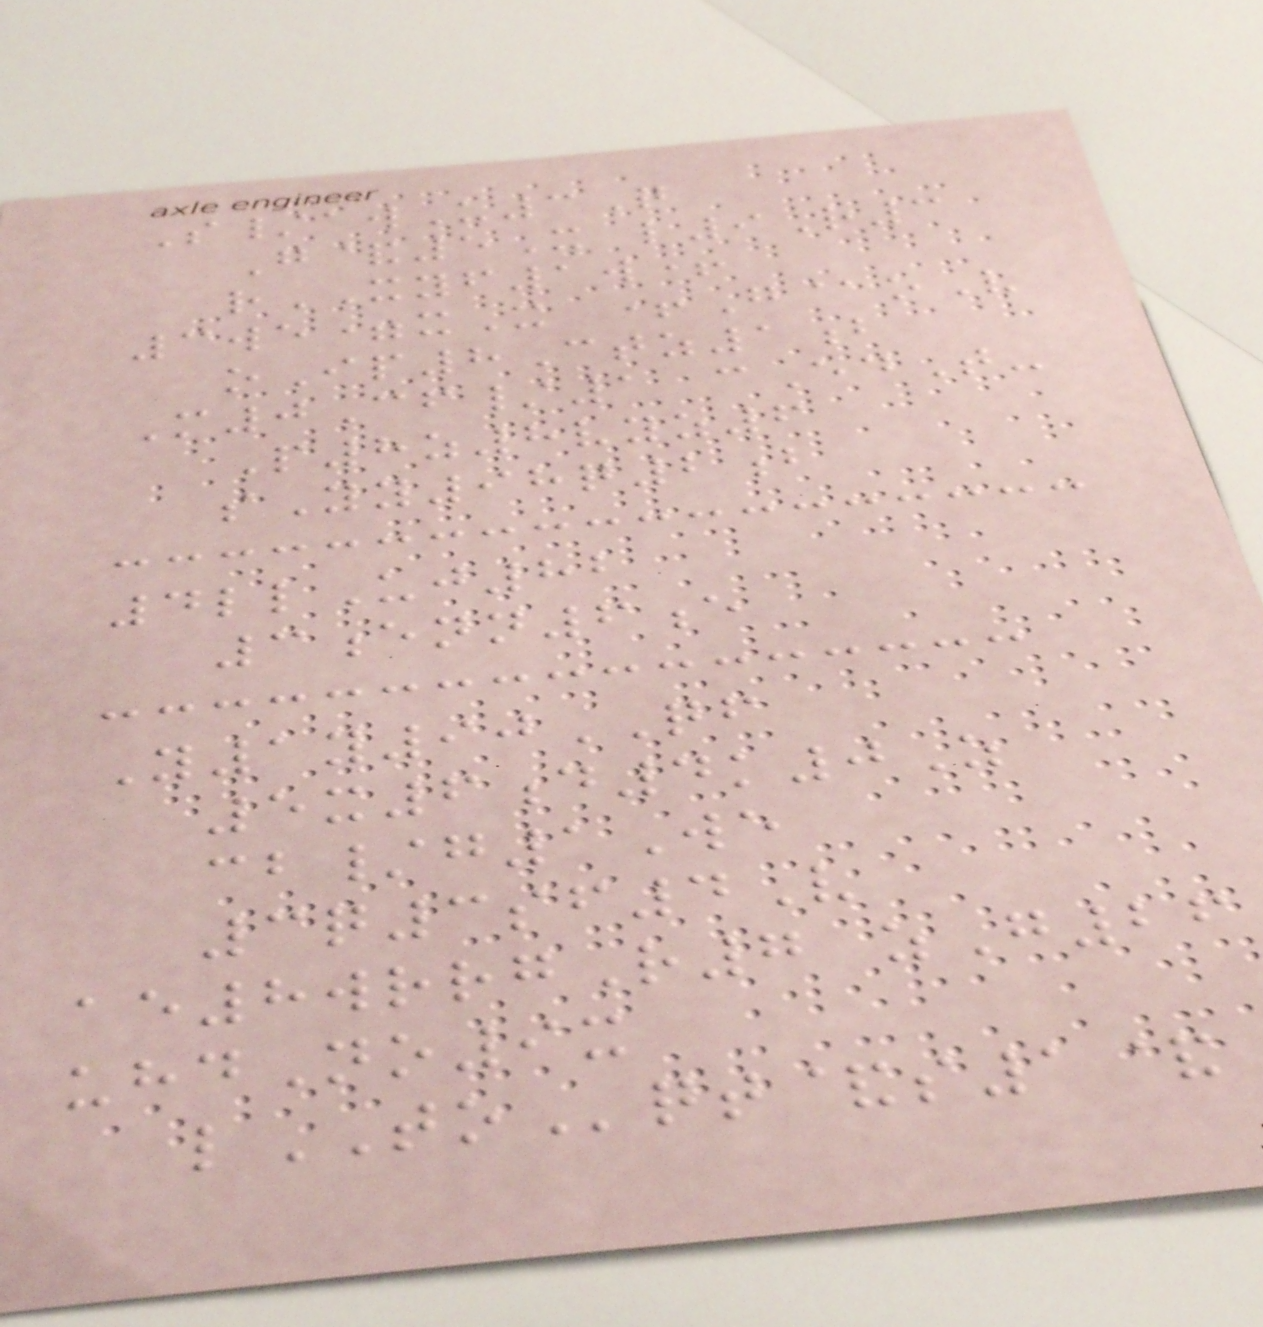S/awU3Q
G&5X l9R3
rXYF1w+
3we=xX +G@oV
oIp8Ctz1b
M0Cf/1 cEdT-
P8z8vyz6
sYy98q2b
4llUj82
3enn6e
Y1y90QF
5x6d4k0Z
cb/g1We
3q3sf4V
ae8wrrgR7 zG26
uhdNo9x
lTOqt&s1&
